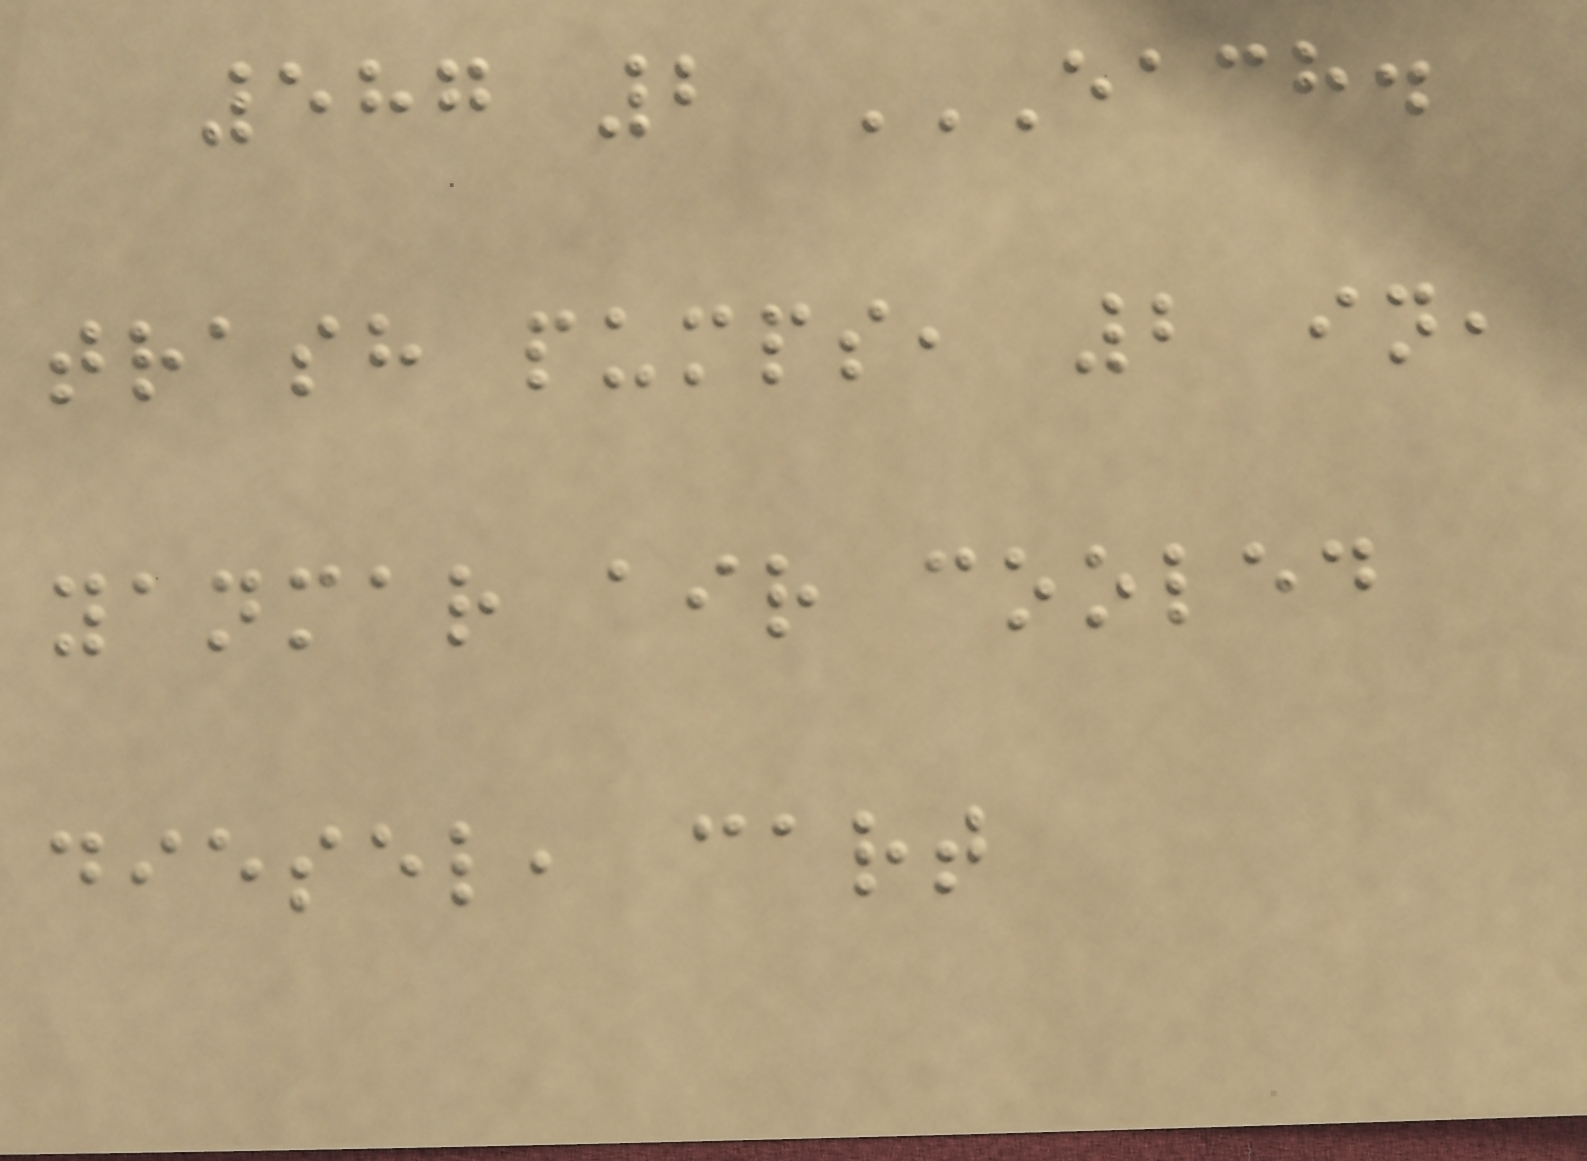587 2 EACH.
TRASH PUMPS, 2 IN,
YANMAR AIR COOLED
DIESEL, CART
